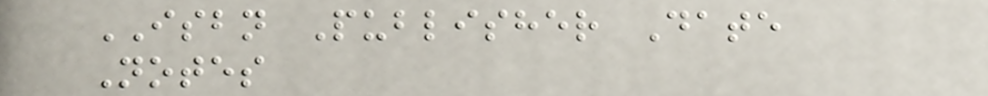ISBN Publisher Date
Notes
